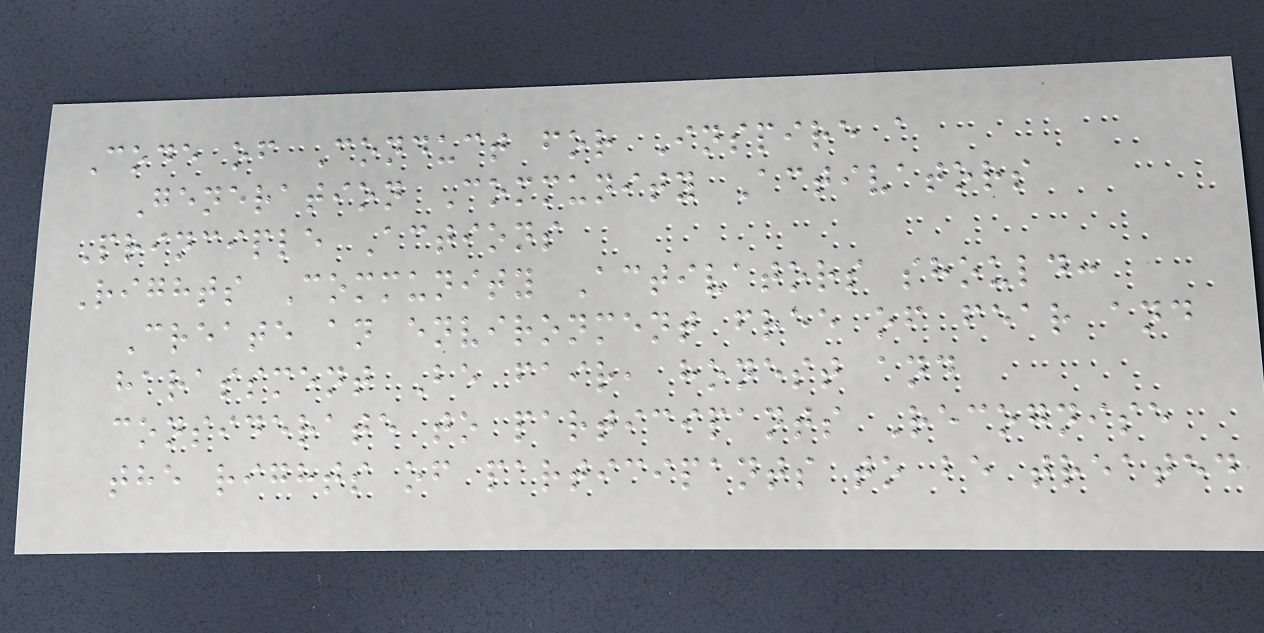Code of Conduct for Inspire a
Generation Community Activators
Principle Actions
Rights Community Activators should:
Create an environment free of fear and
harassment Be fair, honest and
considerate to participants Recognise
the rights of participants to be treated
